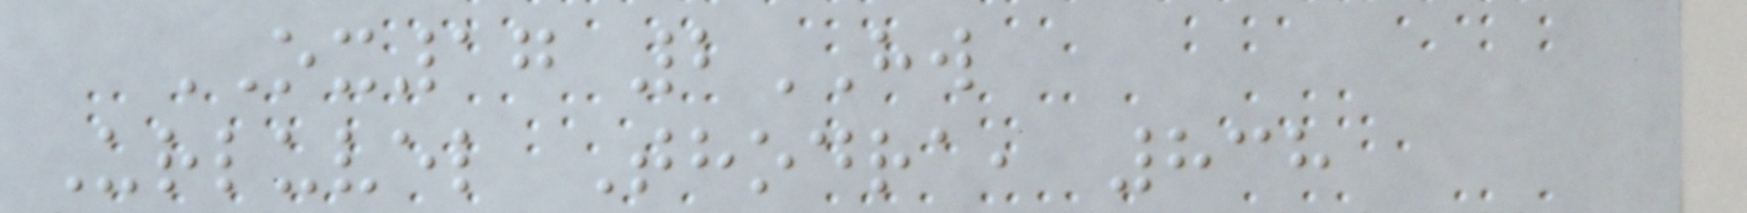OX17 2HW
Urluvel Thodra, 838
